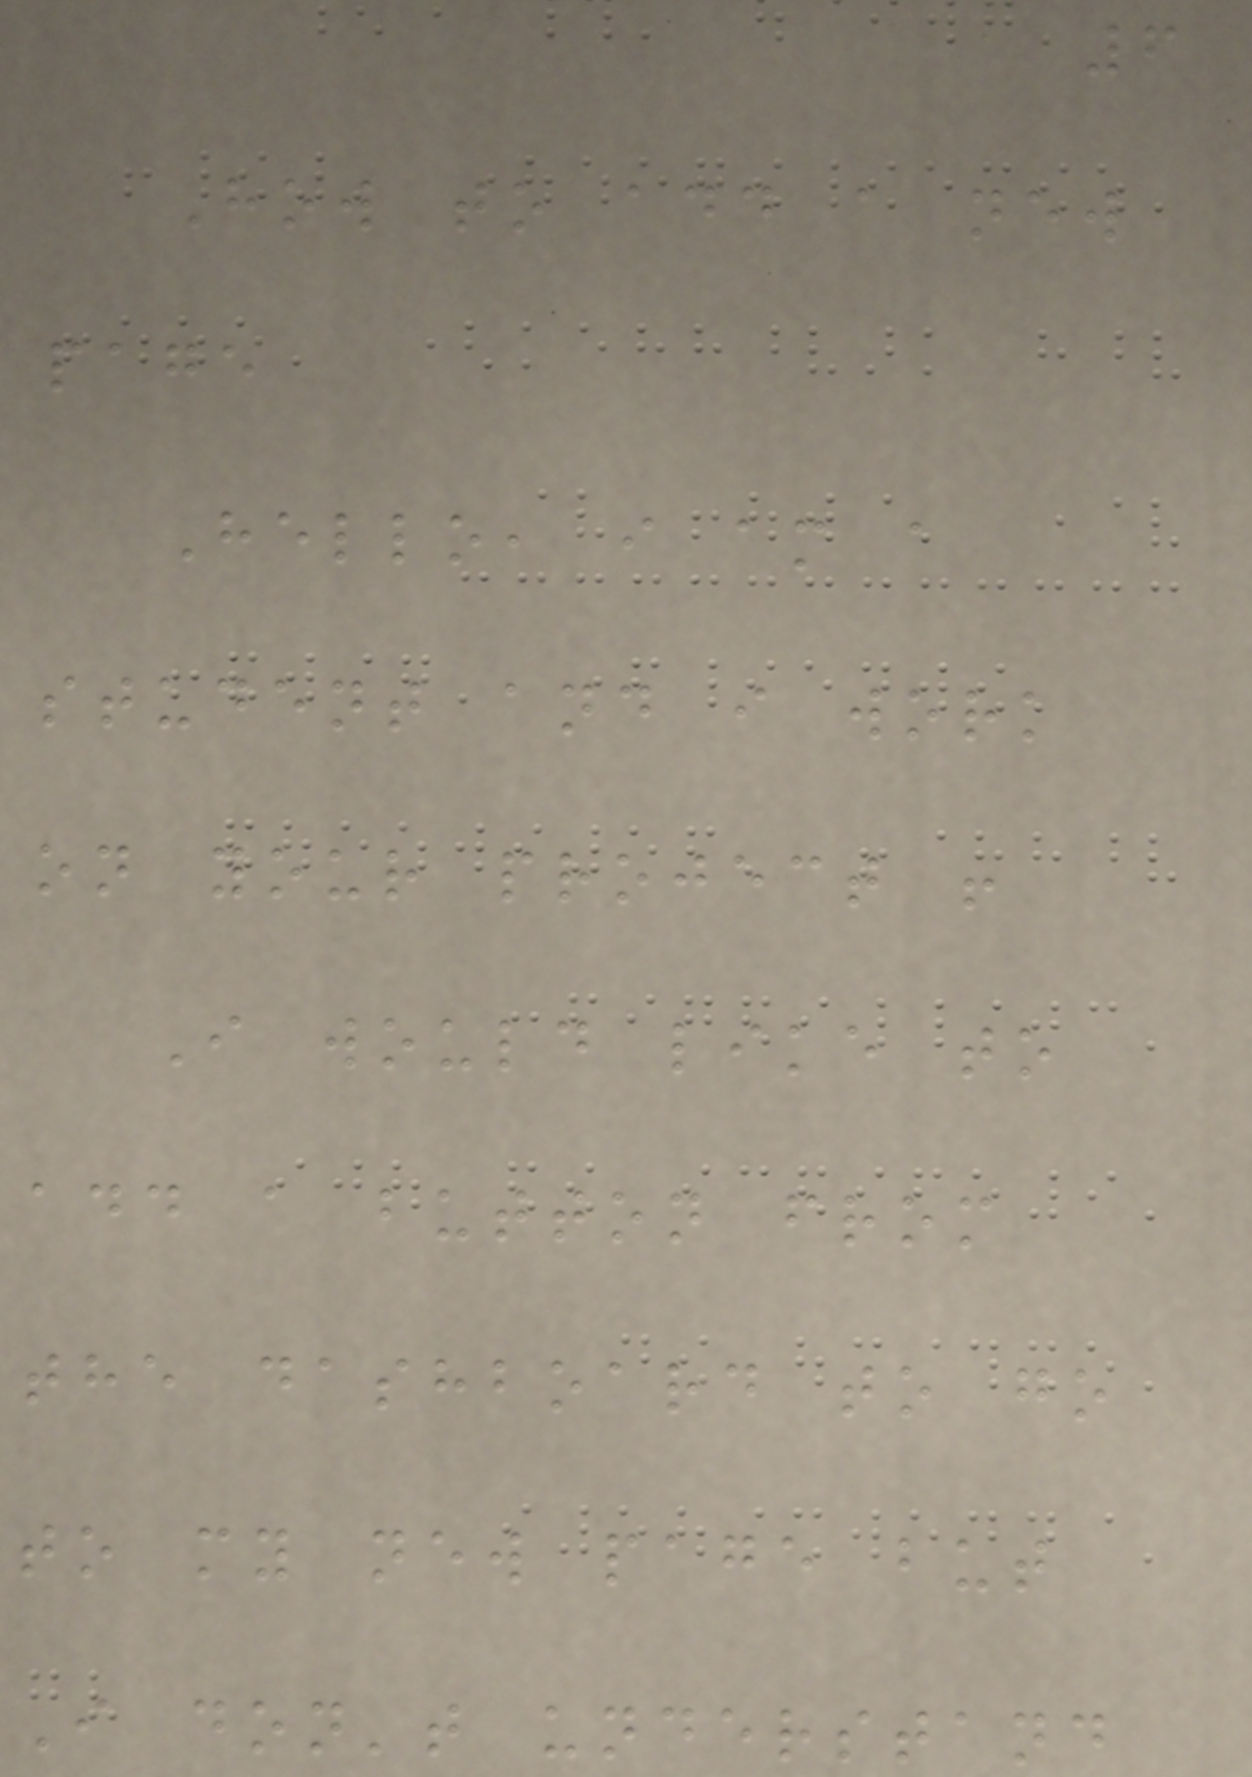6
How to add a new
page
Hello, i am a
student and i work
on your project !
I would like to
add a button from
the dashboard to go
to my new page but
I don't understand
